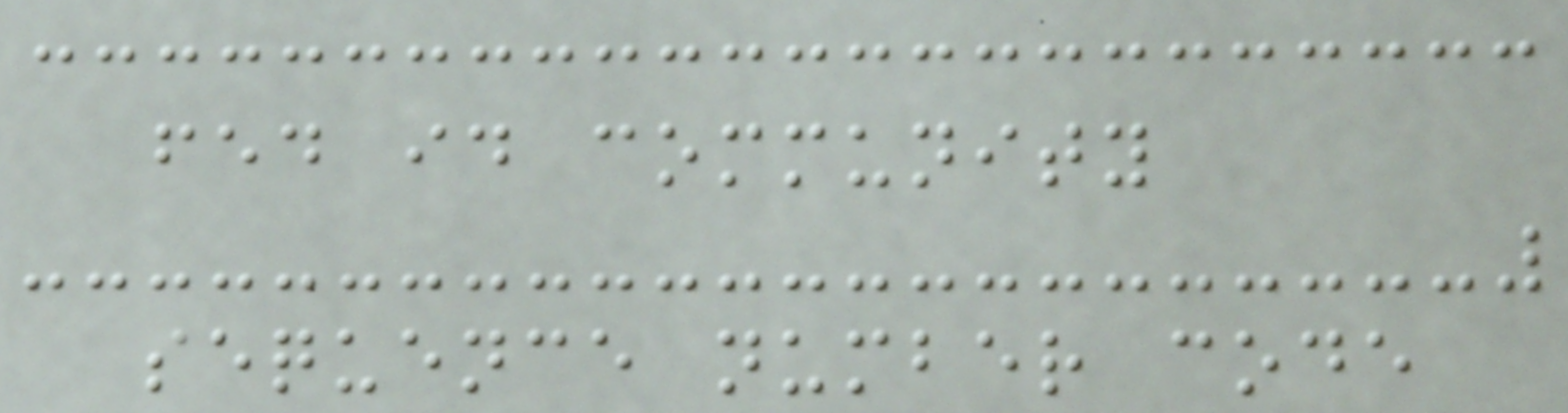fed id community
sequence number code
